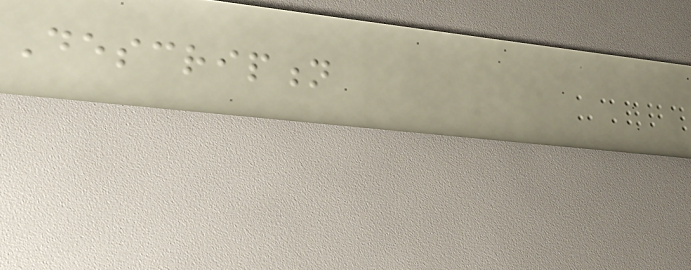Description
